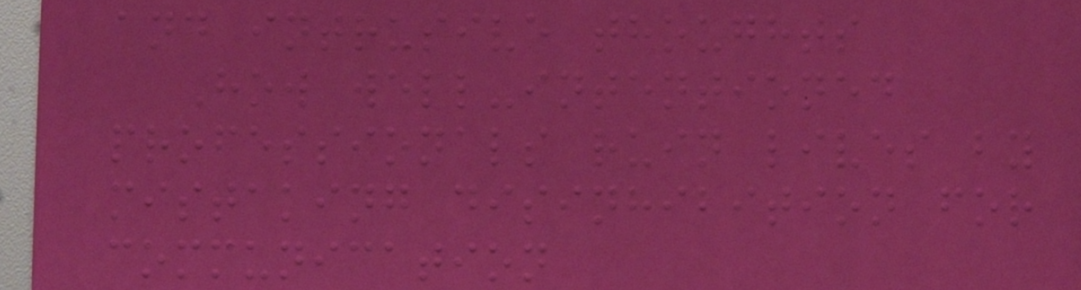and intrusive thoughts
How well-intentioned
professionals ruin lives by
mistaking disinhibition for
communication
